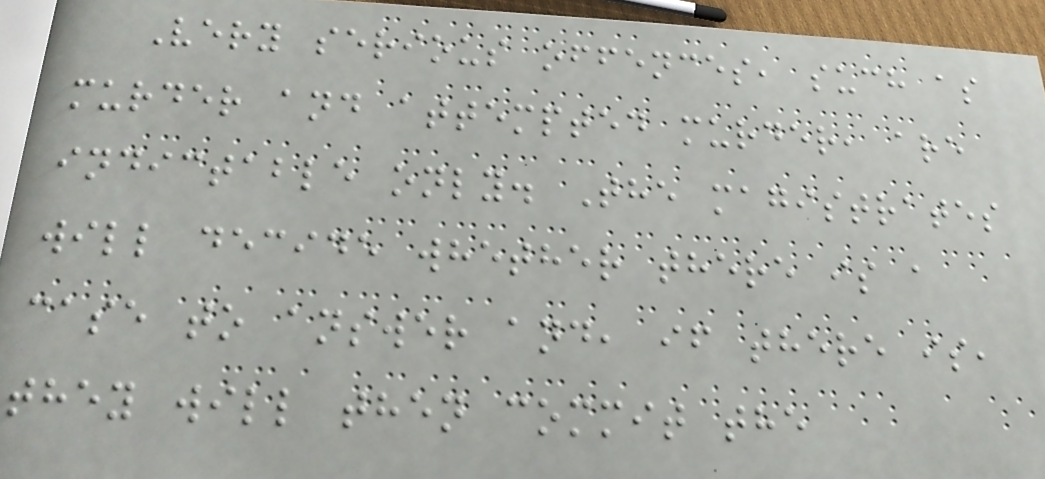Very serious offences, such as
murder and attempted murder, are
indictable only. The magistrates
will decide whether there is a
case to answer and, if there is,
they will then commit the
